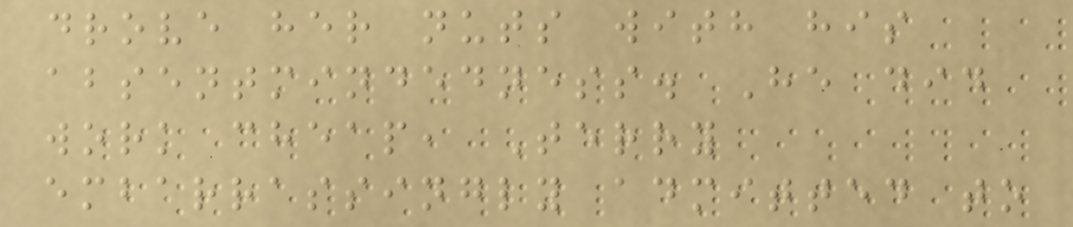drove her nuts with his
absentmindedness. He did
work cheap, Terry
embarrassingly admitted to
